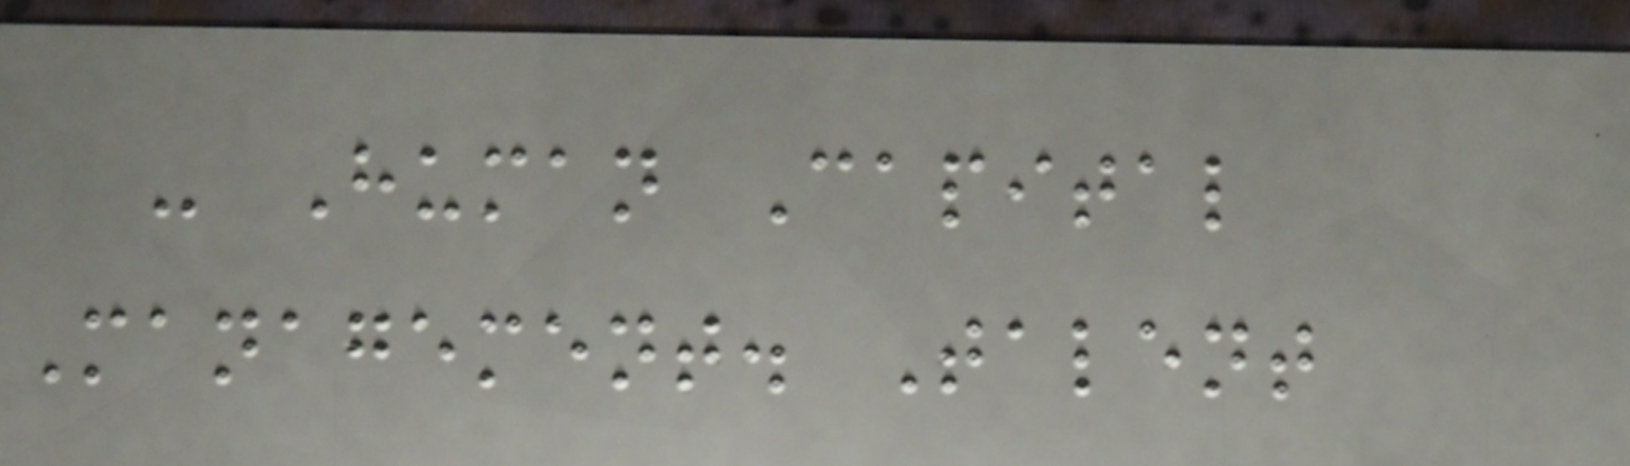- Human Capital
Management. Talent
